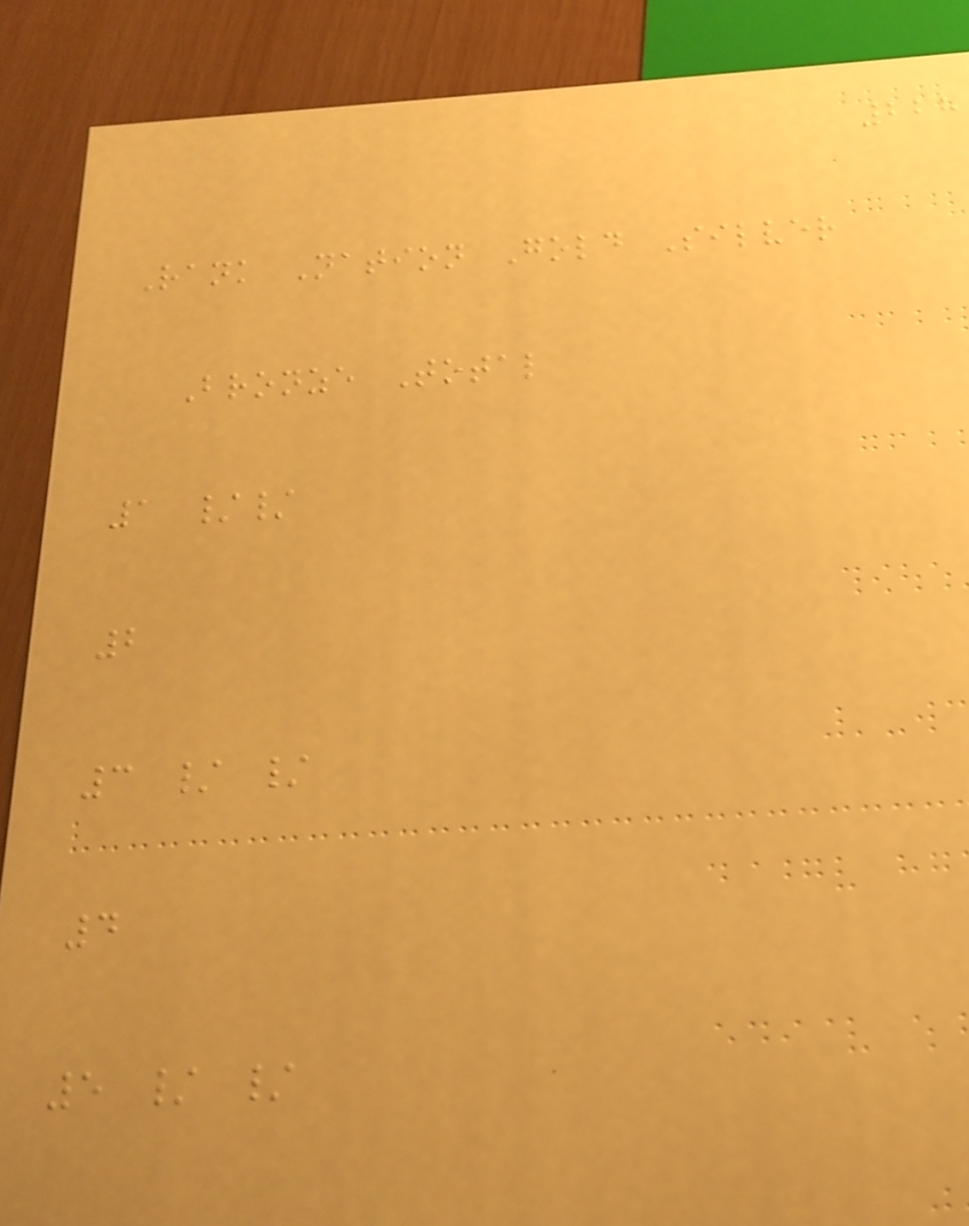228
Rank Nation Gold Silver
Bronze Total
1 //
2
3 / /
4
5 / /
